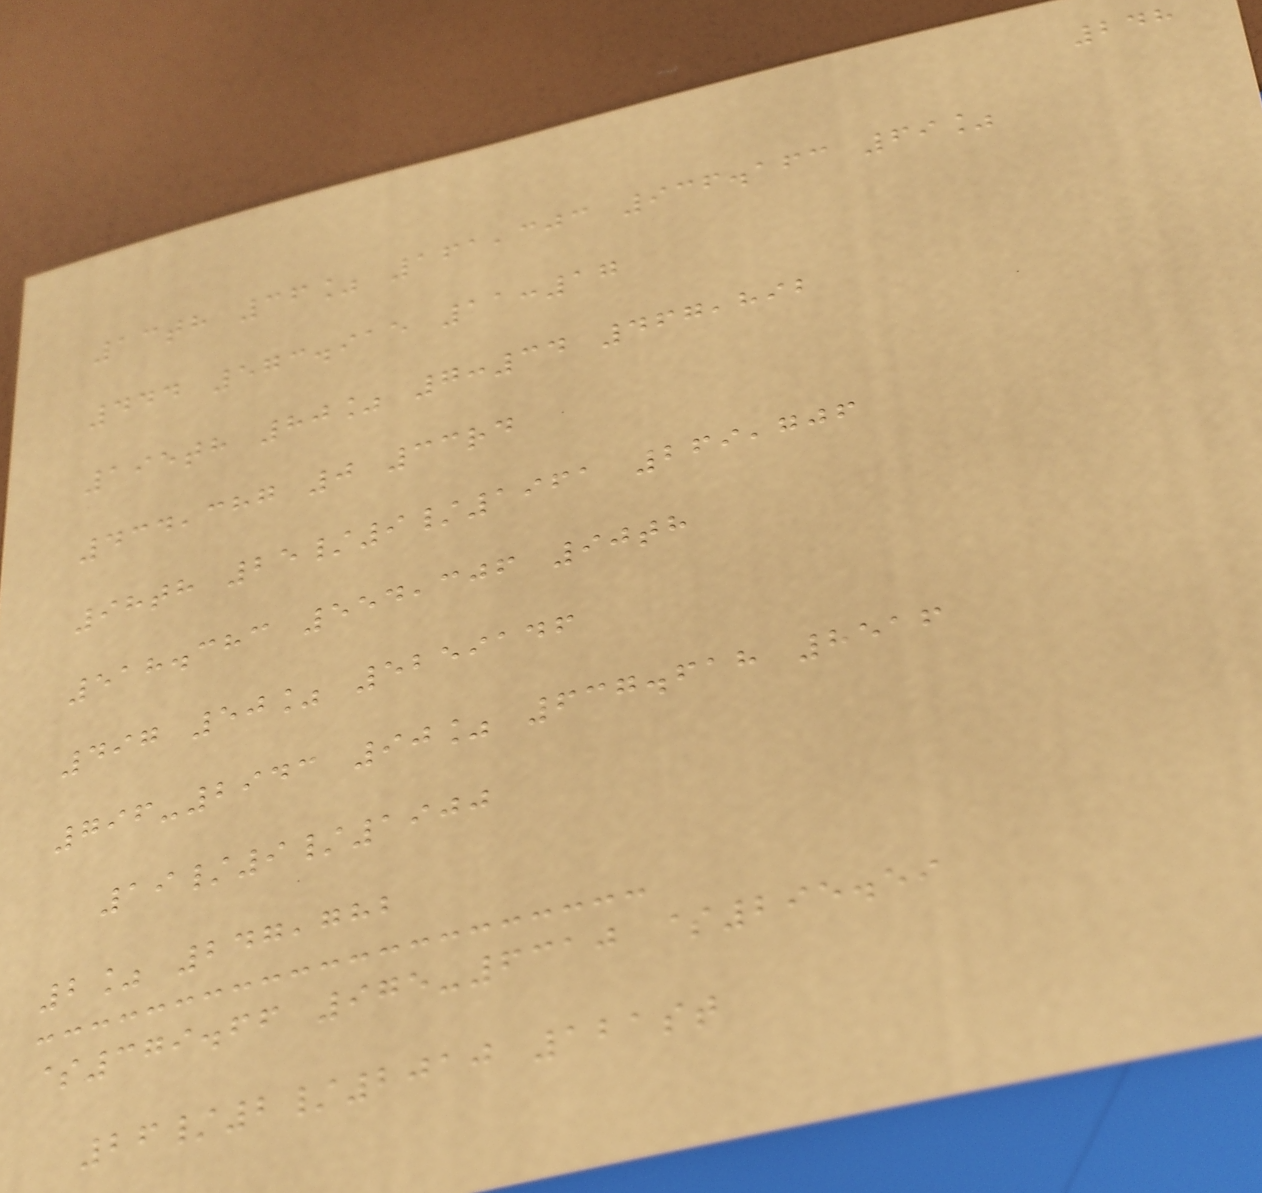248
13th 36% 161,303 936.163 69%
444 573.915 11:17
195th 80% 7:34 467,892
434,387 0 33rd
98th 25/9/1961 269,706
518.383 554,306 90th
497 50% 5259146
796-2943 90% 637.618 8516
19/9/1900
2% 247,782
$379.66 975-6310 $295.59
26/2/2010 121st
